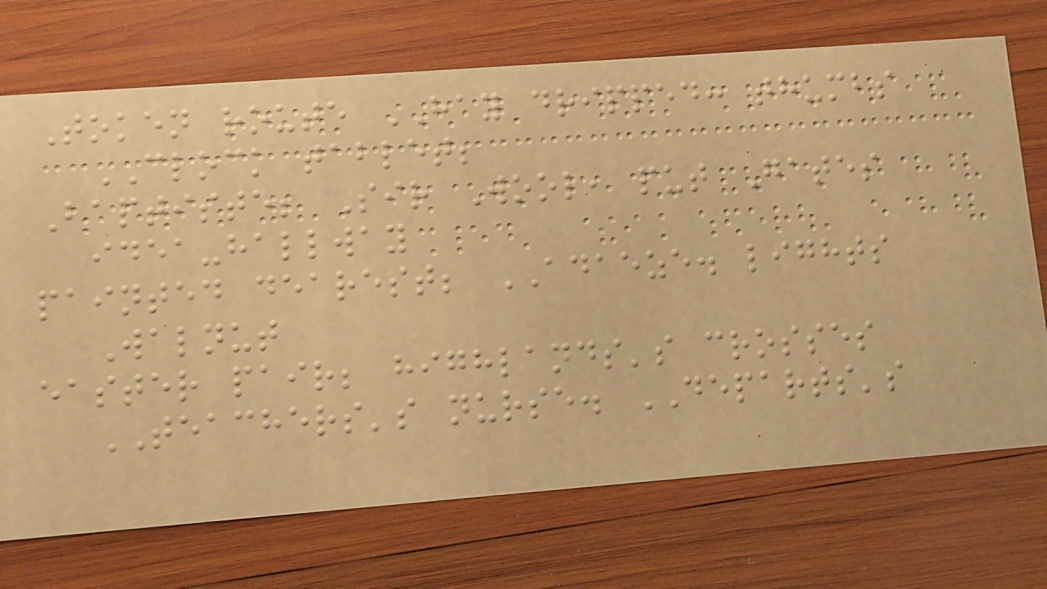Token route HAY dripped: thumbs
CLOCK tablet;
Baptiste; Sir Wool, put Gates
idea-hallway
painted dearest; ADAEZE. lights
Walnut
easter pair; highlands's crosses
TEACHERS's nurse. DEPARTS's
